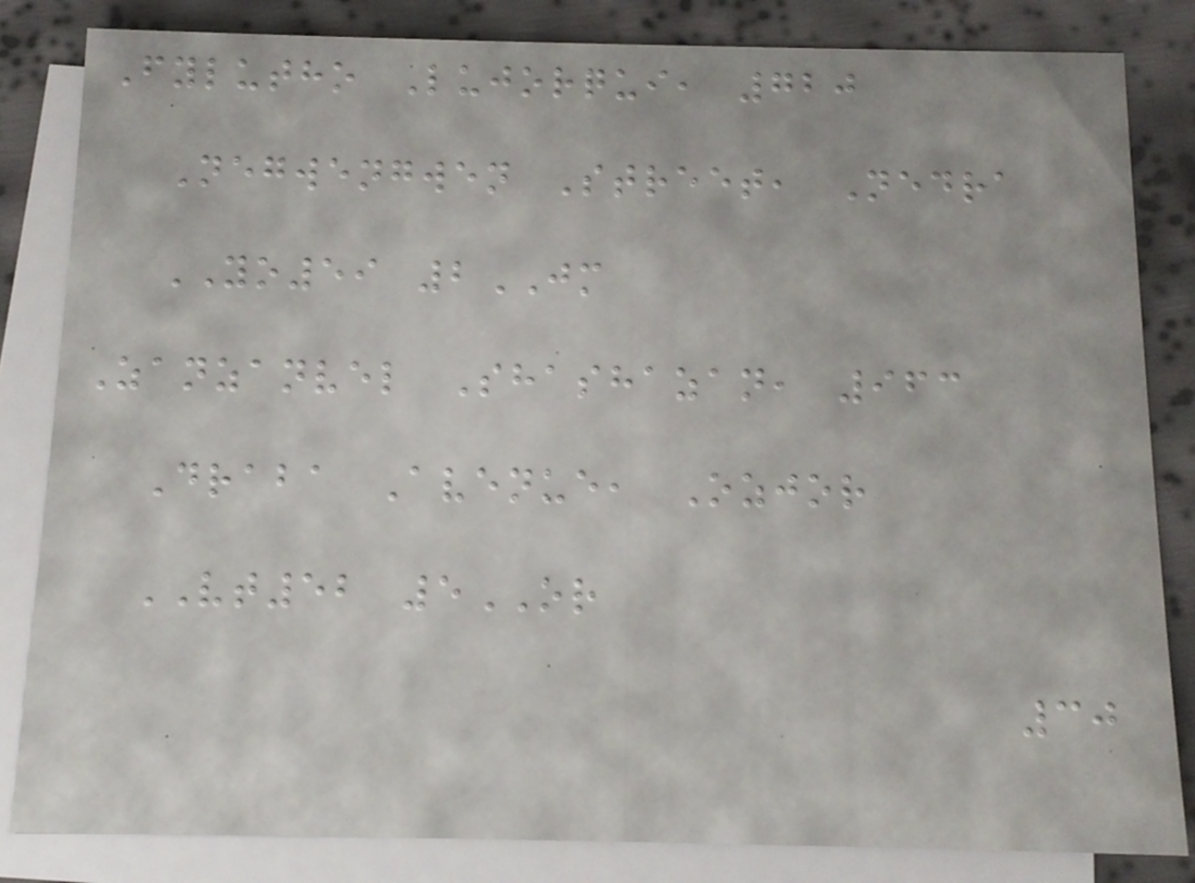Fylutho Lujorqui, 720
Negwengwen Street, Nedra
YO59 2JM
Zanzanvel Shashazan, 963
Draba Avenue, Ozjor
VT52 5OR
30
